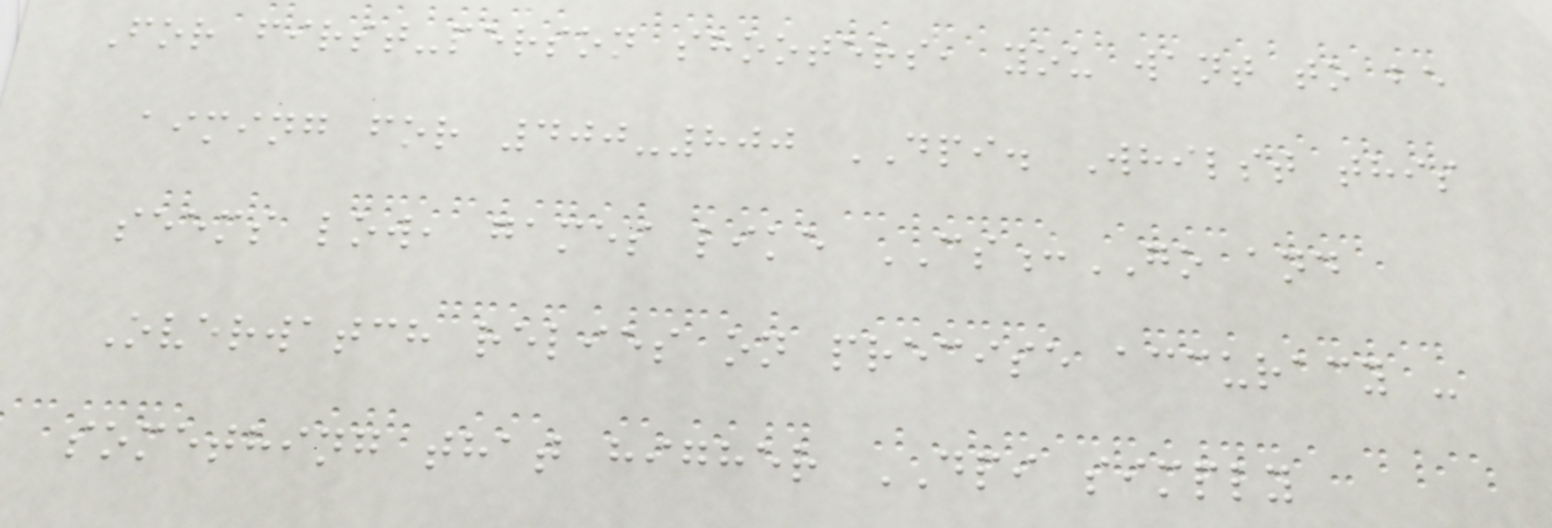For first-person shooters, you want to be
aiming for 400-800 DPI. Whilst this
seems low, games like CS:GO and
Overwatch relies on precise accuracy -
something that higher DPI simply
